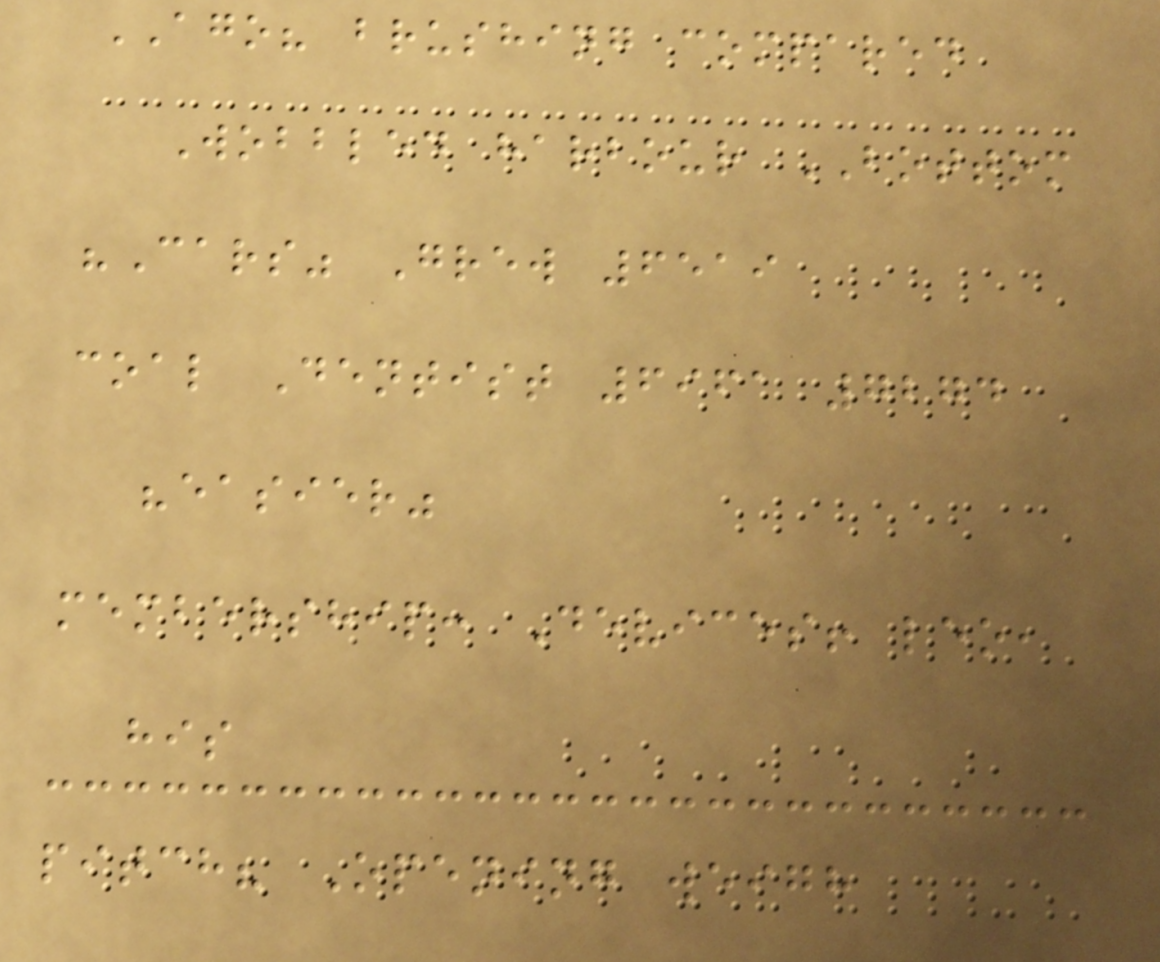AGO? brushing compared
Wobbled harbour BOTTOM
"Cars" Grew 6519
coal Dentist 6961 7274
"easier"
membership: Devices! leo,
his
pitch? Opening weigh
